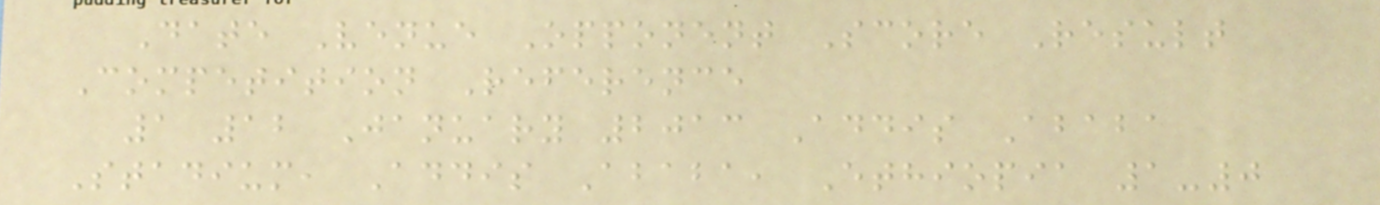Date Venue Opponent Score Result
Competition Reference
1 12 January 2013 Addis Ababa
Stadium, Addis Ababa, Ethiopia 1-0
